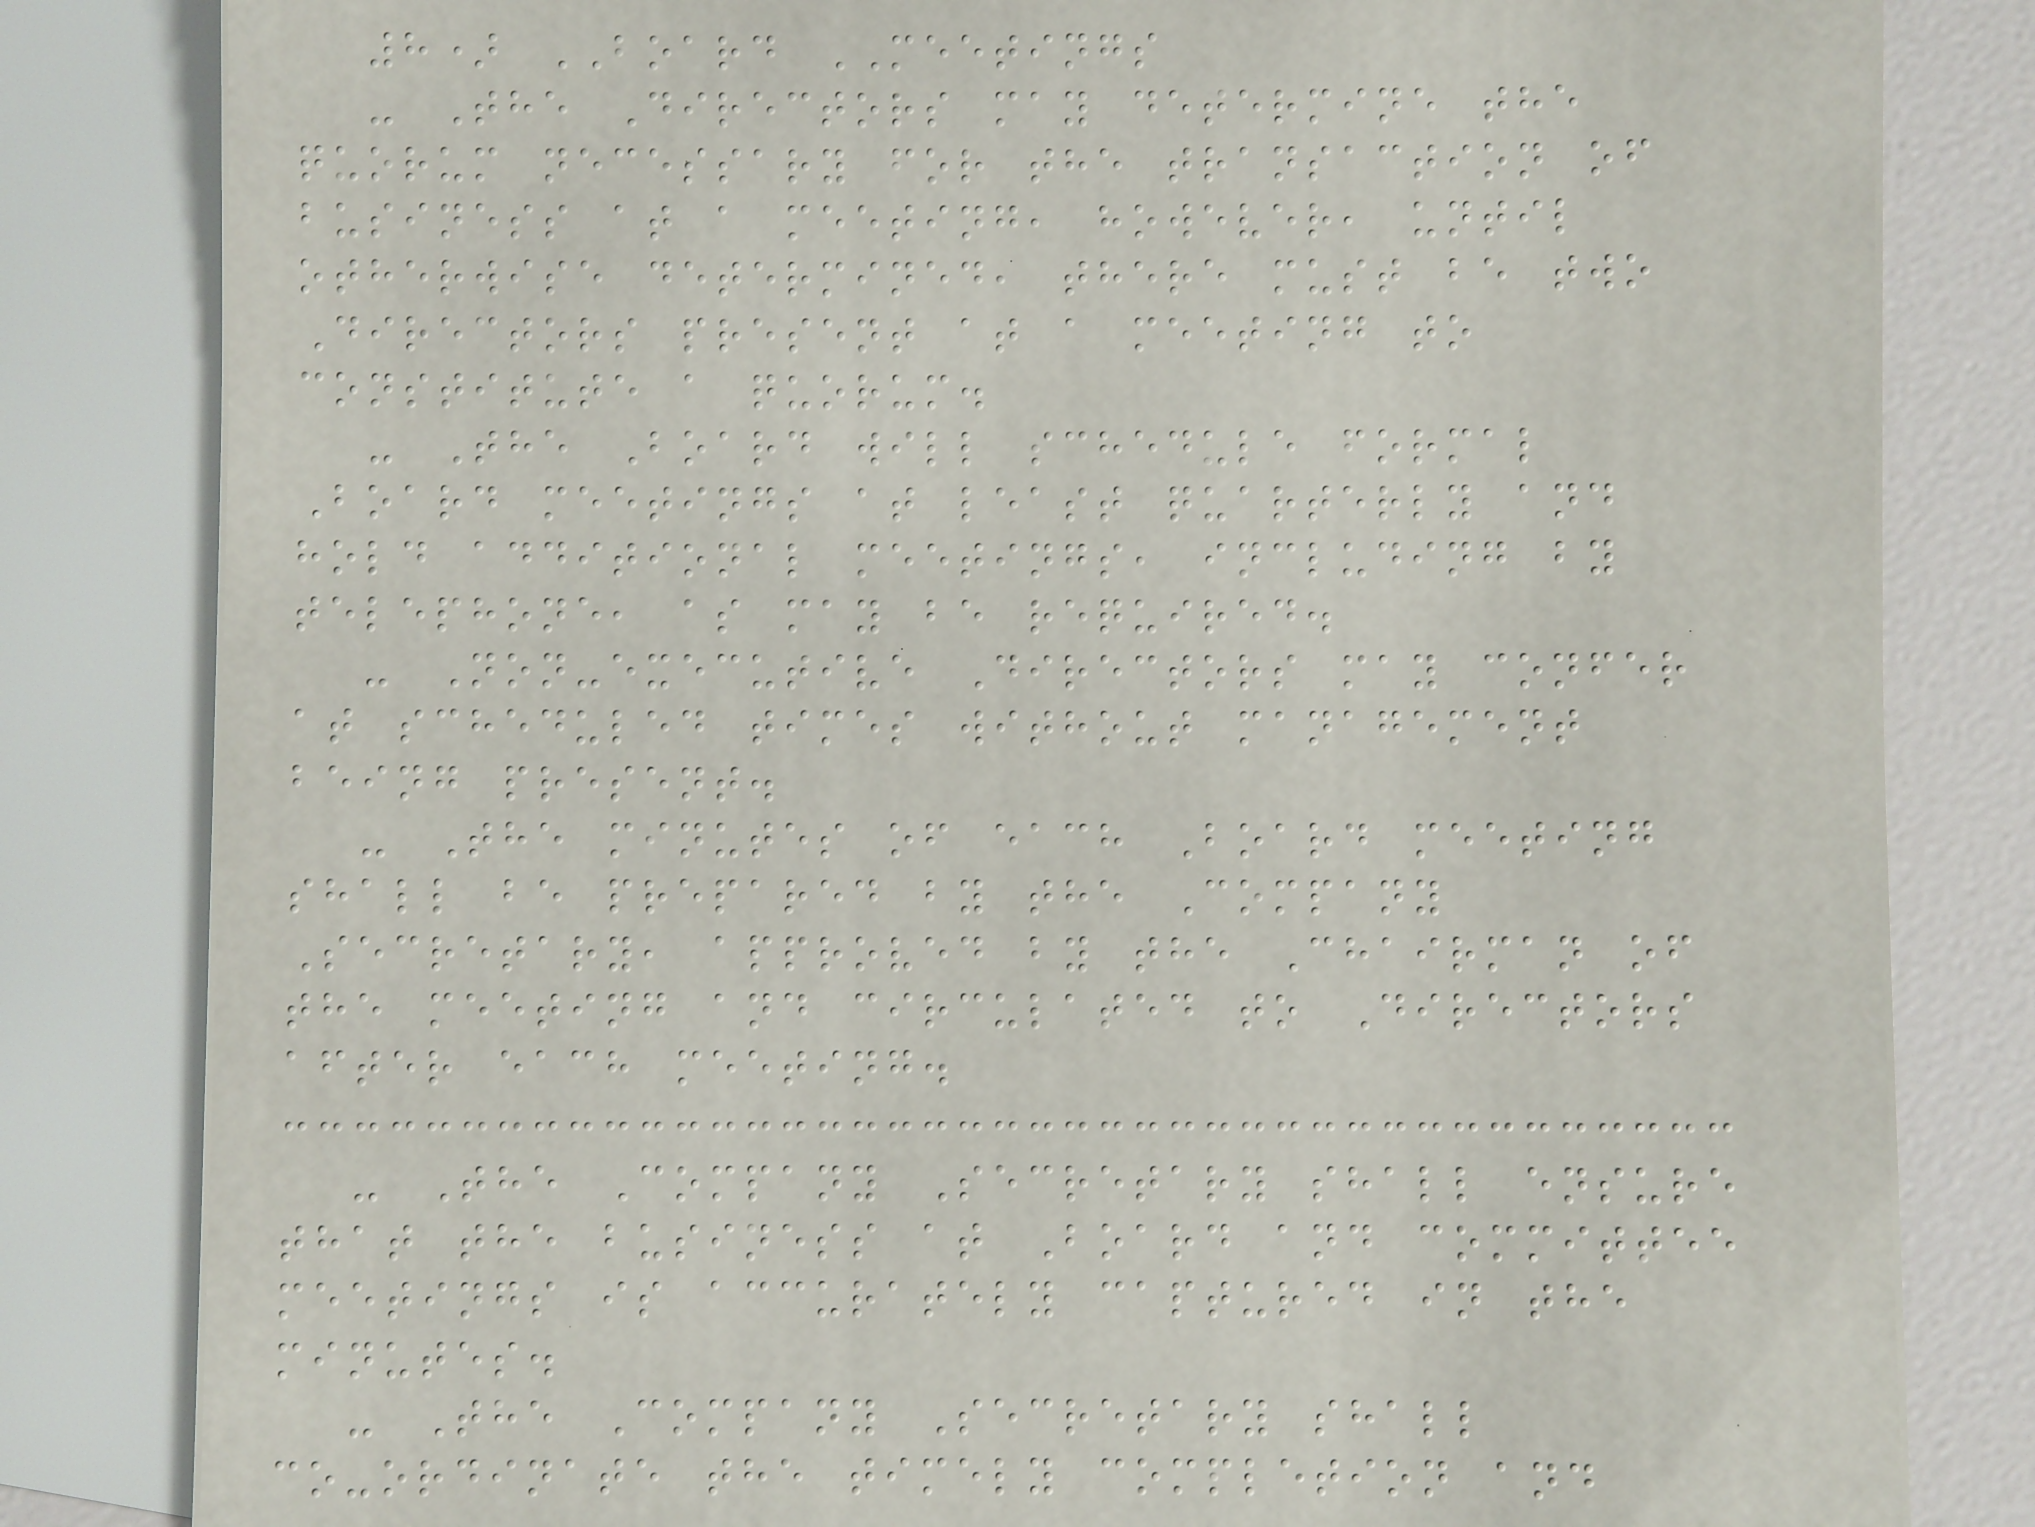8) BOARD MEETINGS
- The Directors may determine the
quorum necessary for the transaction of
business at a meeting, however, until
otherwise determined, there must be two
Directors present at a meeting to
constitute a quorum.
- The Board will schedule formal
Board meetings at least quarterly and
hold additional meetings, including by
telephone, as may be required.
- Non-executive Directors may confer
at scheduled times without management
being present.
- The minutes of each Board meeting
shall be prepared by the Company
Secretary, approved by the Chairman of
the meeting and circulated to Directors
after each meeting.
- The Company Secretary shall ensure
that the business at Board and committee
meetings is accurately captured in the
minutes.
- The Company Secretary shall
co-ordinate the timely completion and
